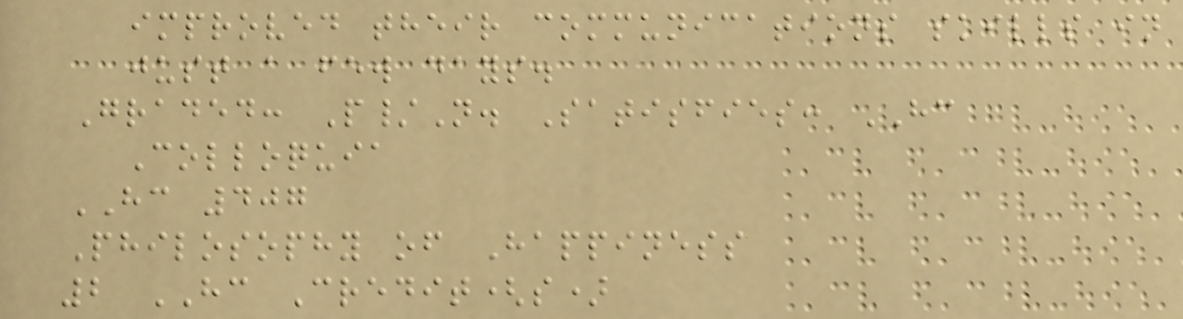improved their communications skills in
just a few days.
Graded: P/N. Satisfies: HC
Colloquia
HC 407
Philosophy of Happiness
2 HC Credit(s)
